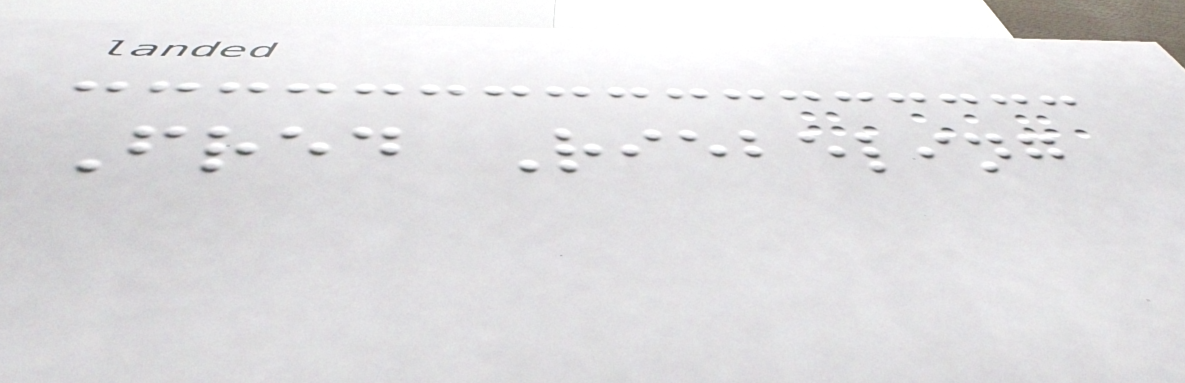Fred Riebeling
